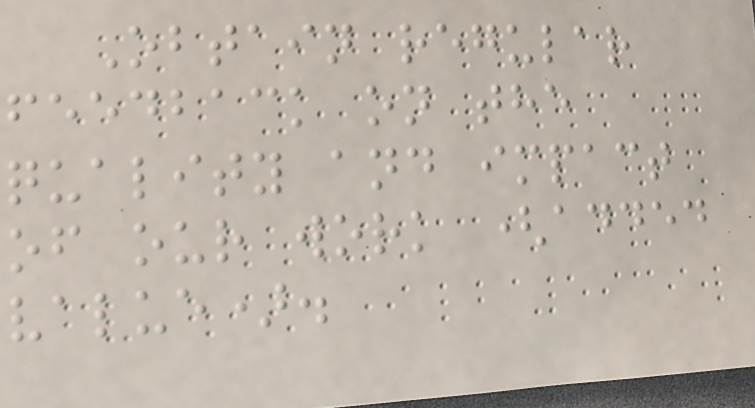Obtain regular
feedback on the
quality and impact
of our work (added
value).
